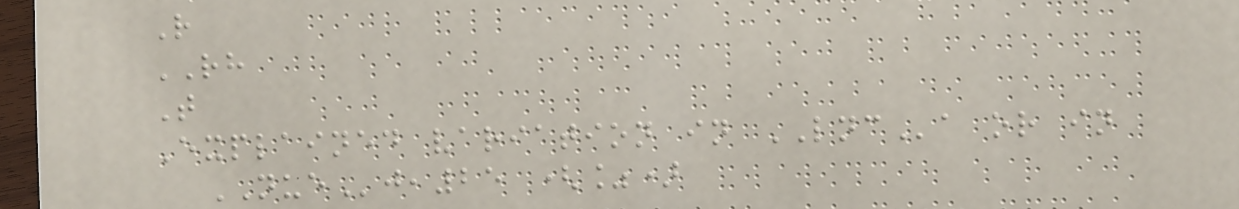R
RH
T
Explained variation in LNCa or in
NUEj,25 (%)
